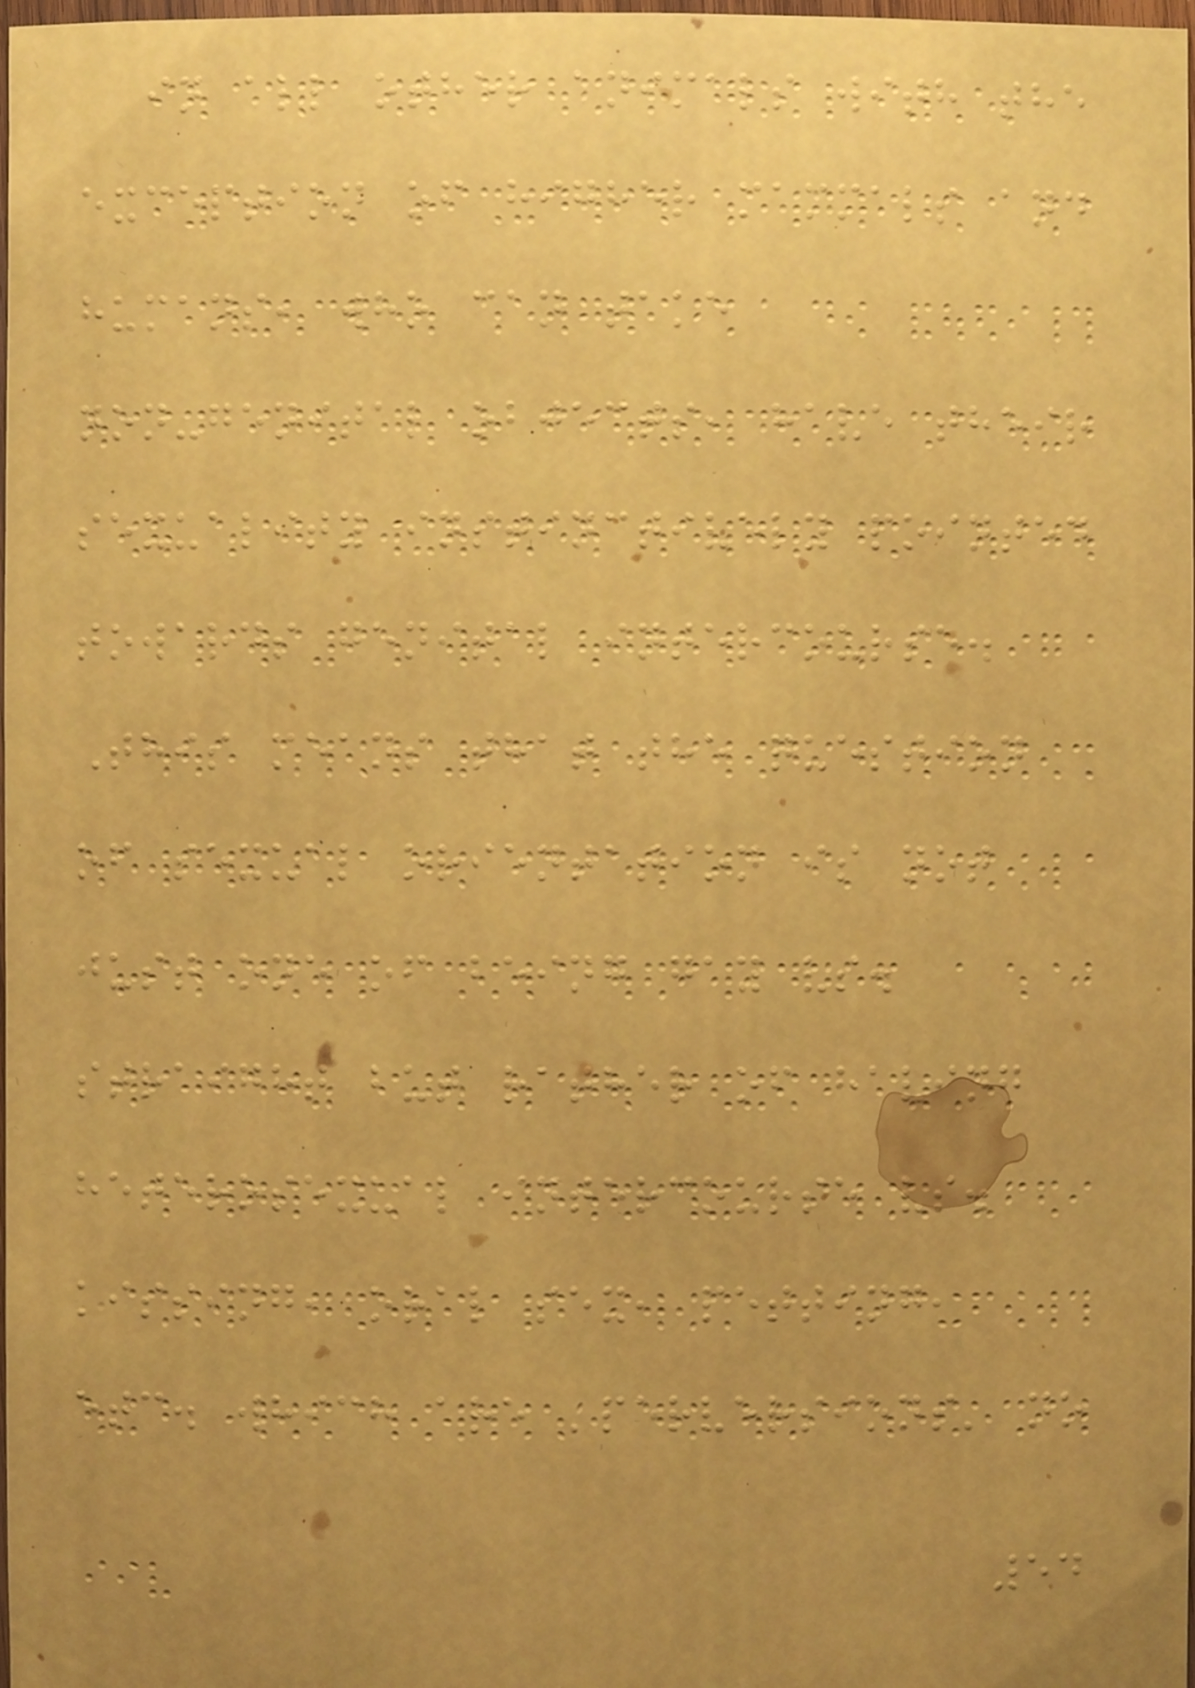in all other animals with the
exception of higher mammals and
humans, who can take
non-genital objects, have their
sexuality instinctively pointed
towards genital intercourse.
This means that the question
of sexual orientation is not
just one of being gay vs.
straight but rather of having
heterosexual intercourse vs.
kissing, oral sex, petting,
etc. which are 'perversions' no
54
